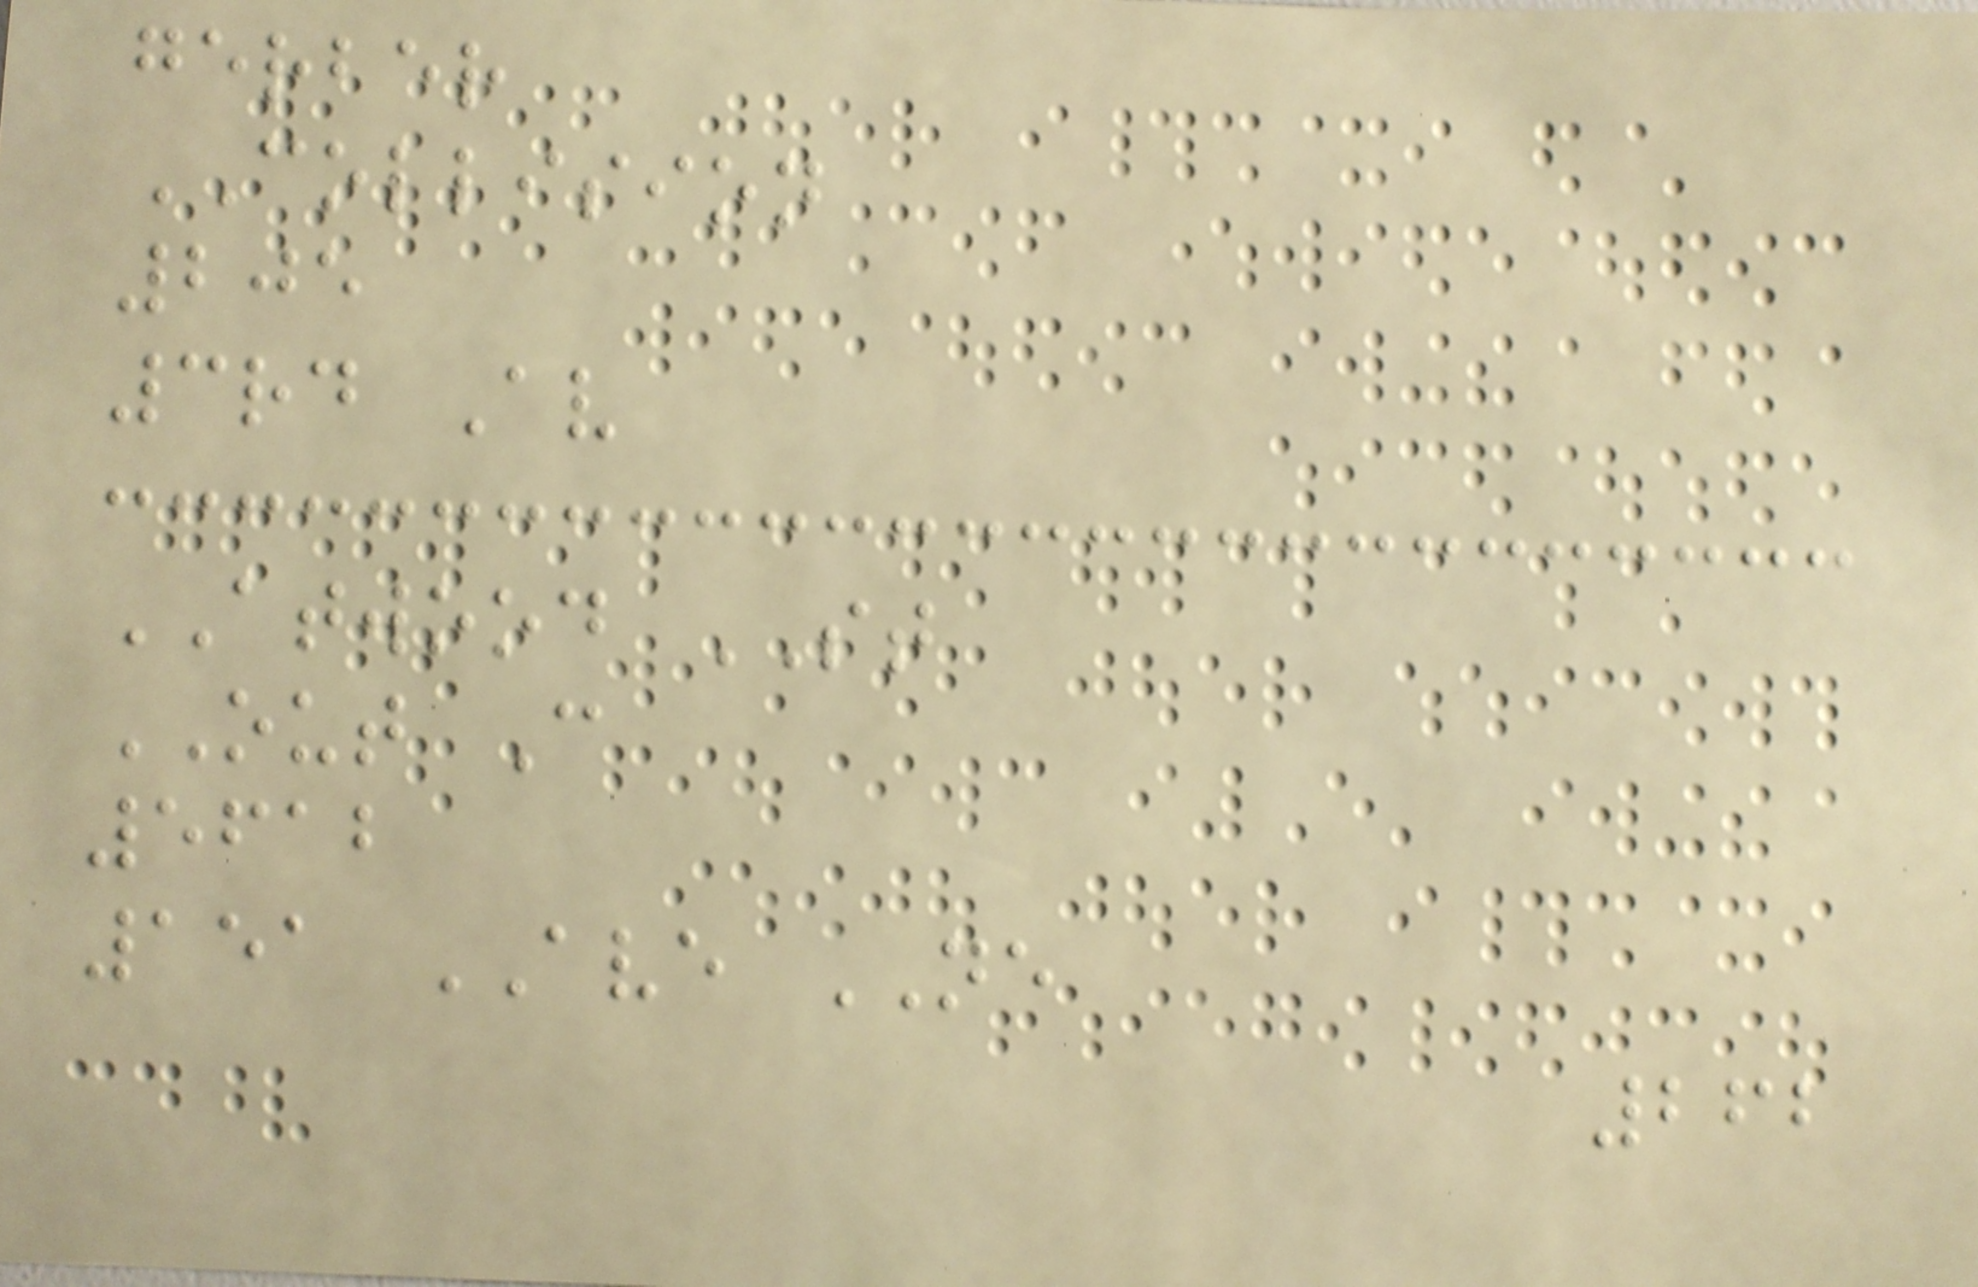gerber
COLLISION
205
3rd Av
ATWOOD ST
OUT C
5612
151 AVE NE
262
